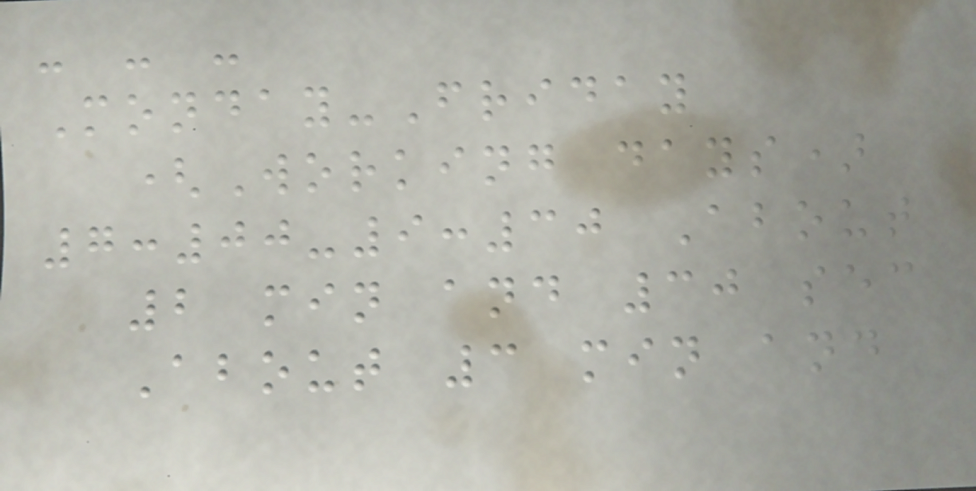- - -
Monday-Friday
(Working days)
7:00-9:30 About
2 min and 30 sec
About 3 min and
